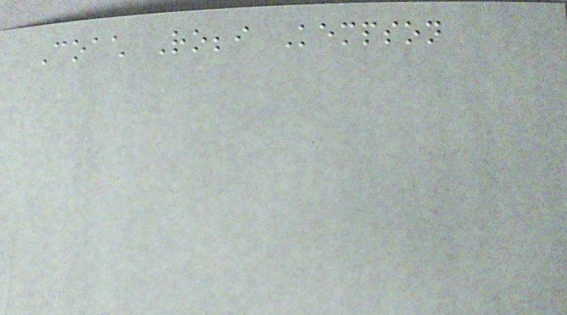Coach Robbi Kempson
